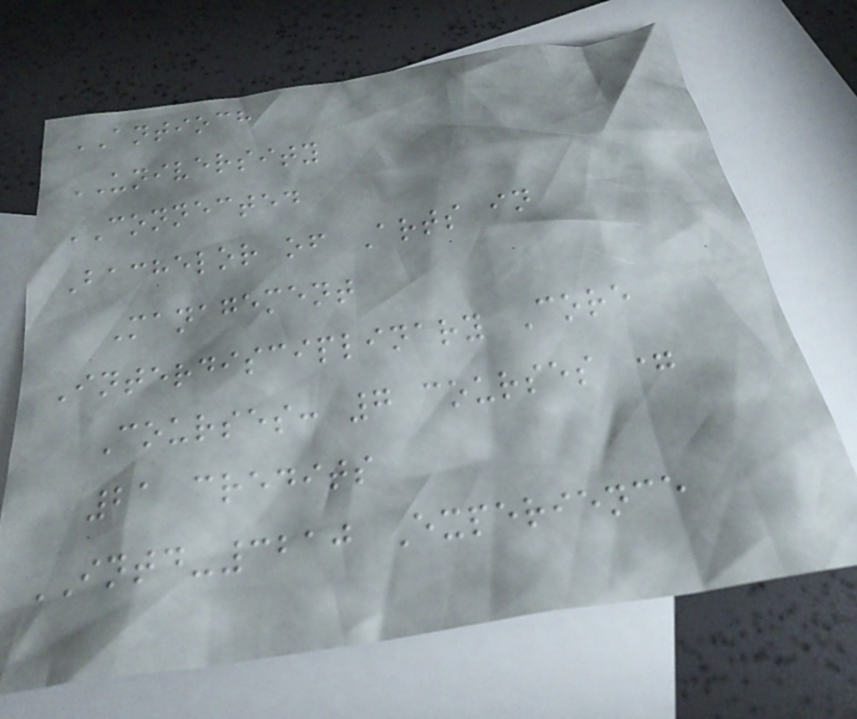ANTIOCH
UNIVERSITY
CONNECTED
Bachelor of Arts in
Management
Interdisciplinary Core
Courses: 7 courses =
21 credits
INTD-3210 Experience
